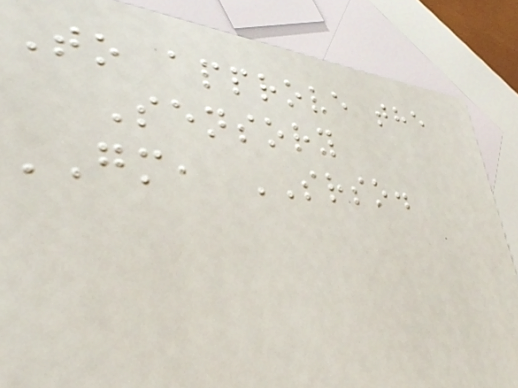To approve the
Sensory
GM, SRSO.
